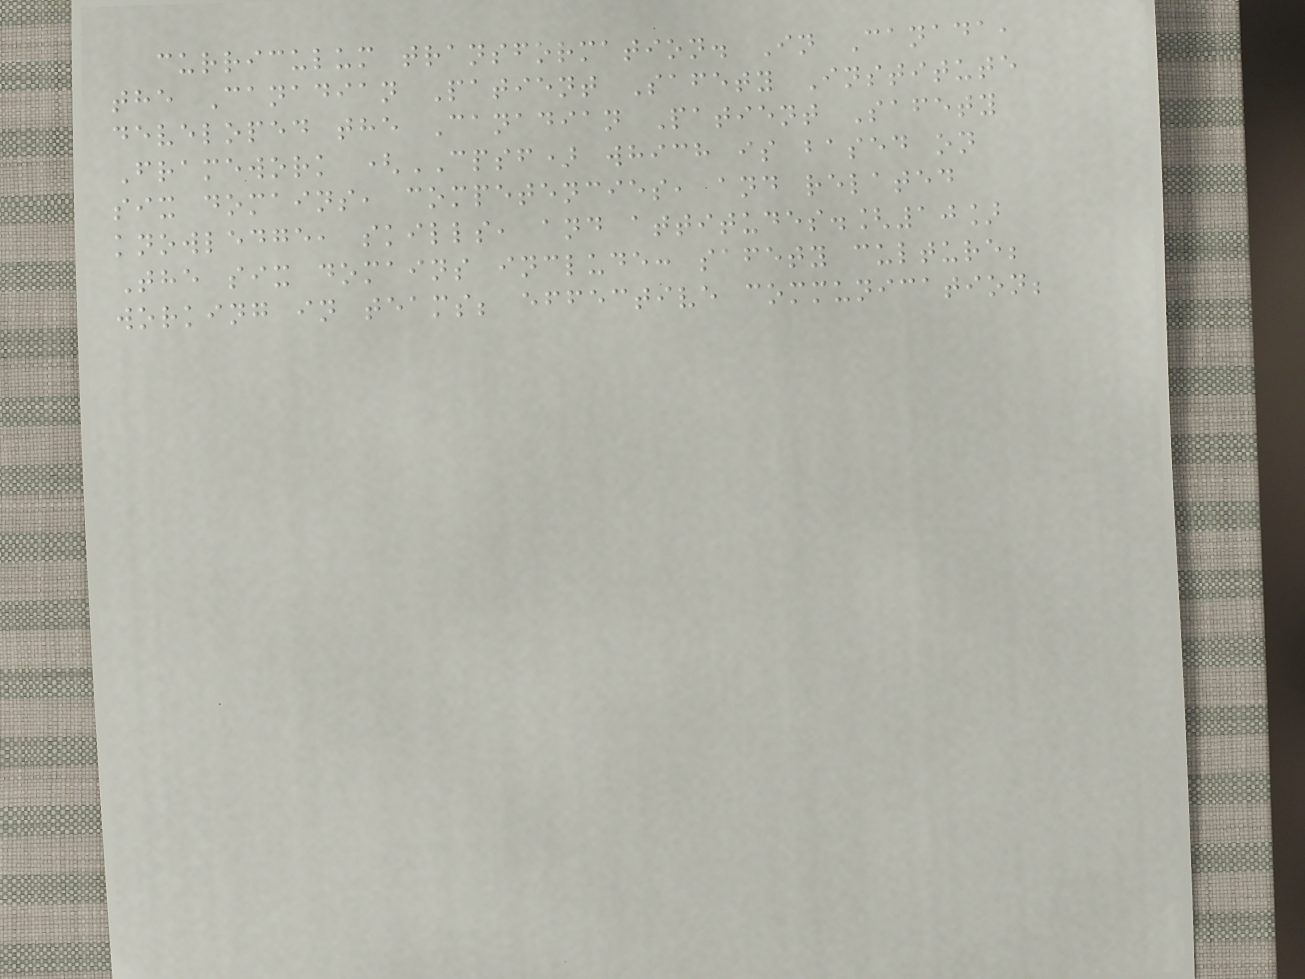curriculum transformation. In Canada,
the Canadian Patient Safety Institute
developed the Canadian Patient Safety
Framework (CPSF) which is based on
six domains, competencies, and related
knowledge, skills, and attitudes.[10]
The six domains include: safety culture;
working in teams; effective communication;
